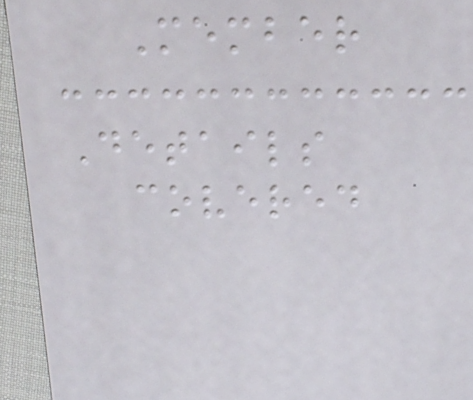Member
Details
covered
